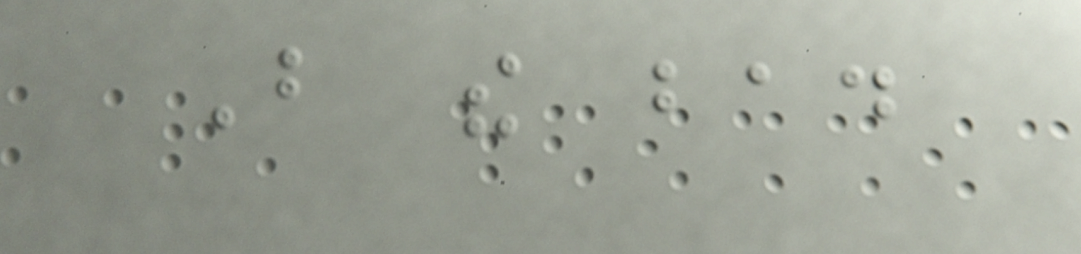But the bad
